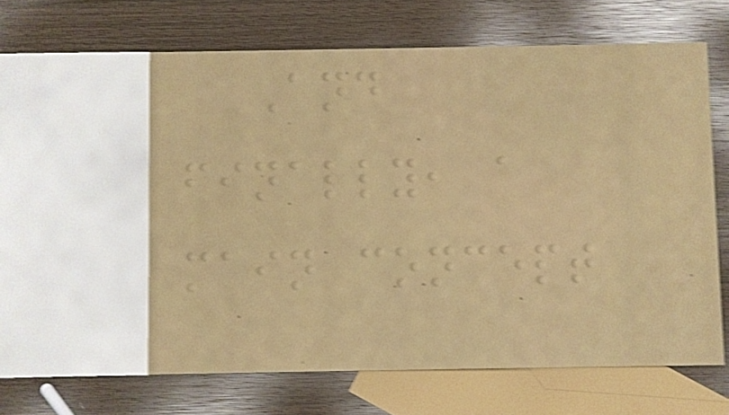And
finally, a
main concept
